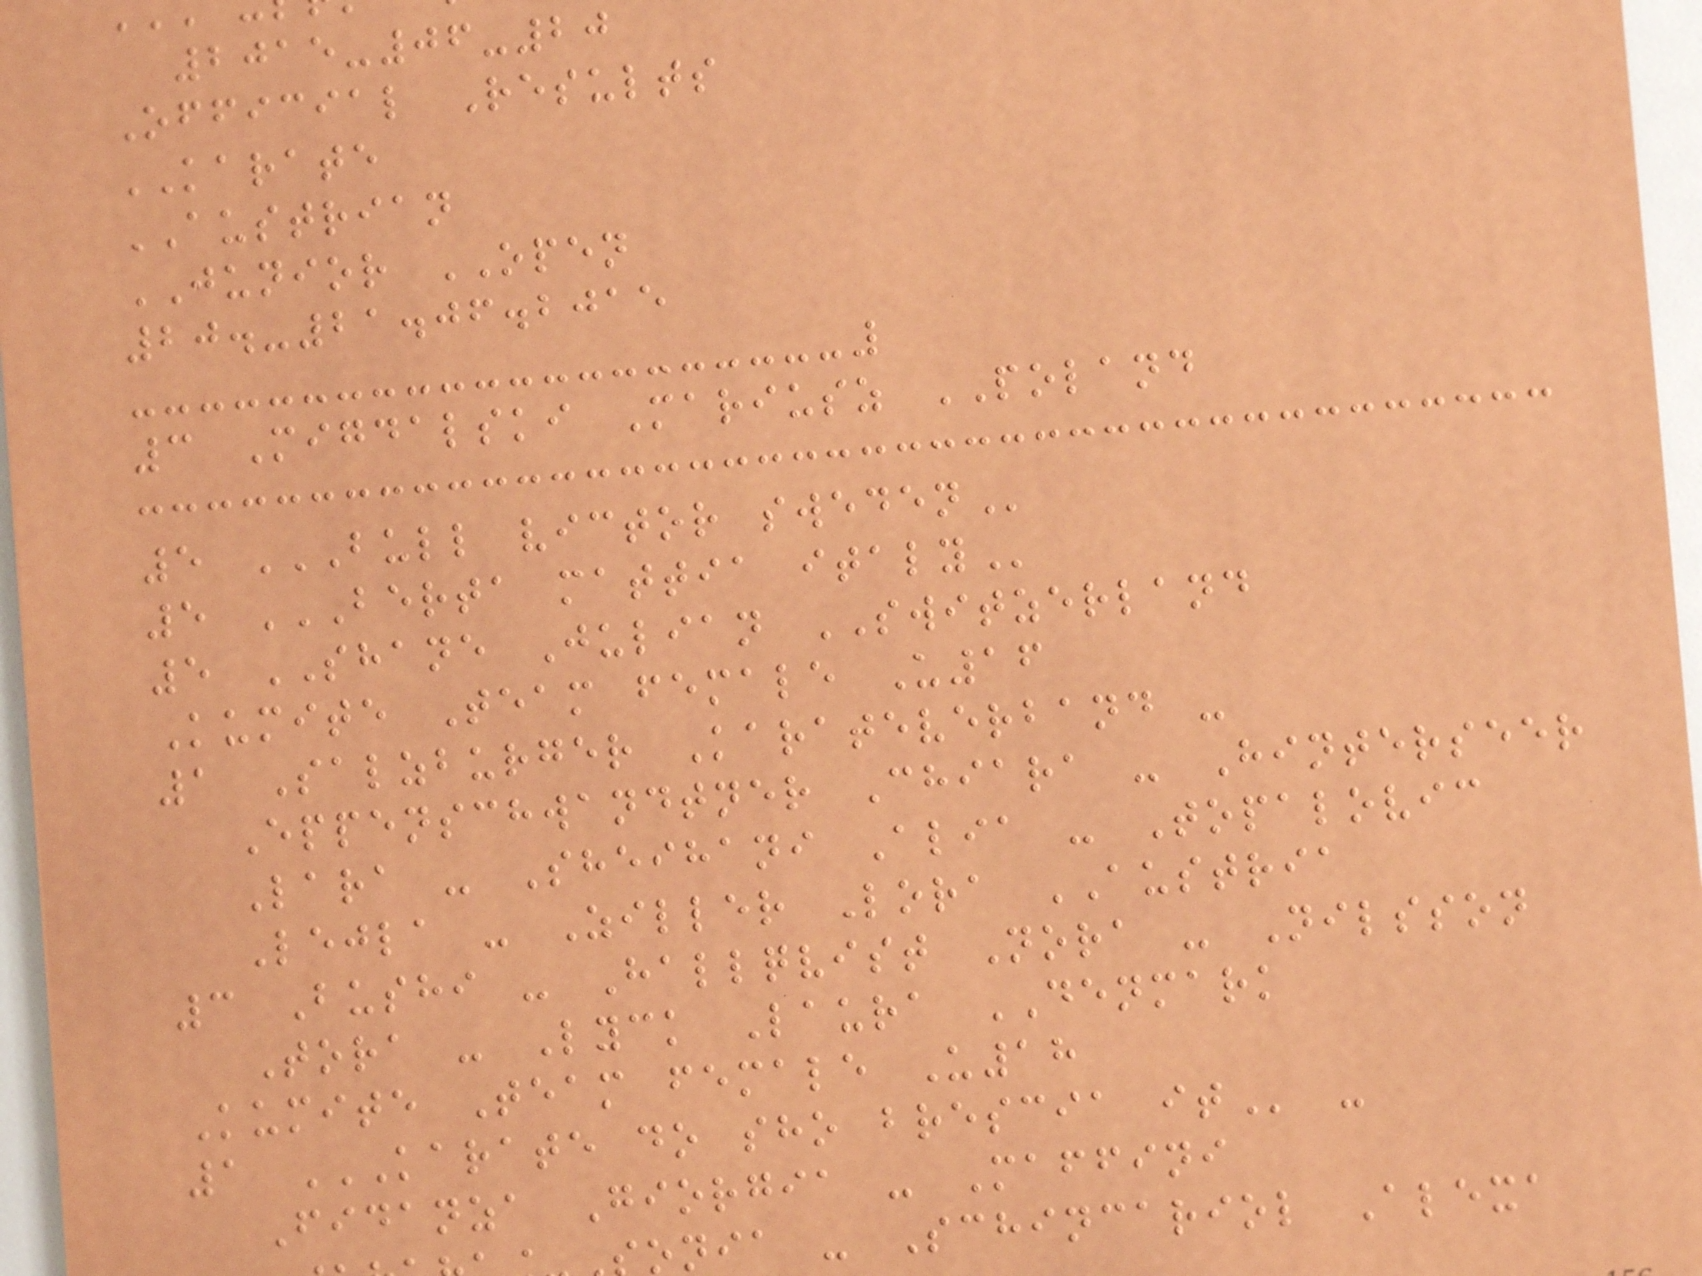2015-06-20
Official Results
KARATE
AUSTRIAN
JUNIOR OPEN
20.-21.06.2015
3 Migdalski Mariusz POLAND
5 BULL VICTOR SWEDEN
5 BERTA MATTIA ITALY
5 SHANE Julian SWITZERLAND
Kumite Team female U16
1 Salzburger Karateverband -
Eppenschwandtner Chiara - Hinterseer
Lara - Sheihani Alia - Topalovic
Lejla - Ziller Lora AUSTRIA
3 Bushi - Hallqvist Nora - Nilsson
Tora - Lyck Laura DENMARK
Kumite Team female U18
1 KARATE DO SHO BRESCIA IT -
Fidanza Giorgia - Maffini
onia - Schincariol Alexa
